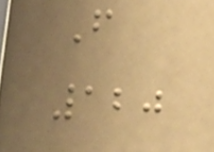F
120
